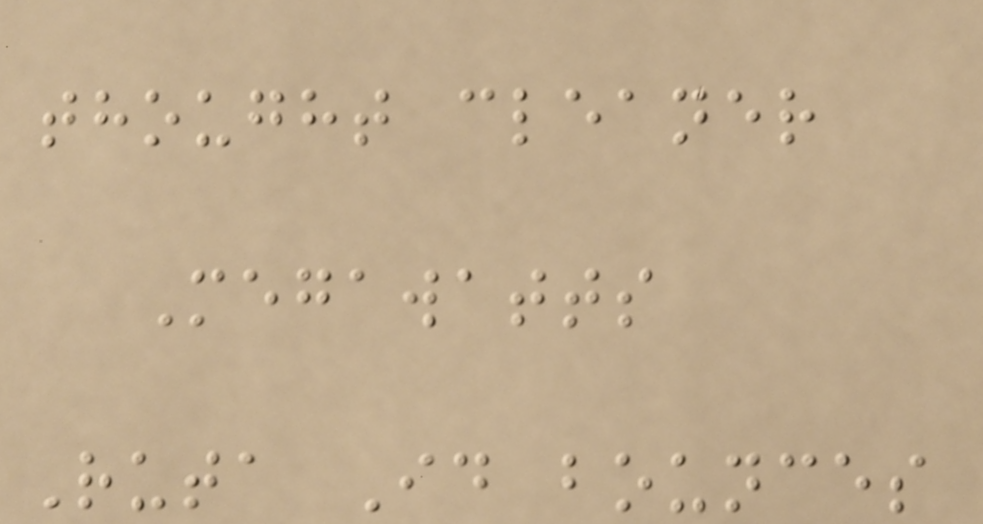thought cleaner
Megawatts
Ruta Id bounces
